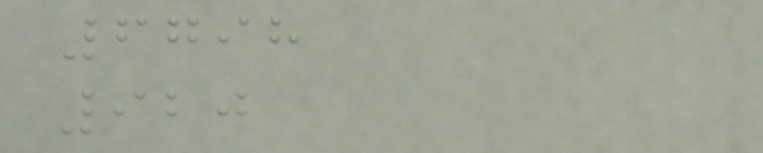6798
920
